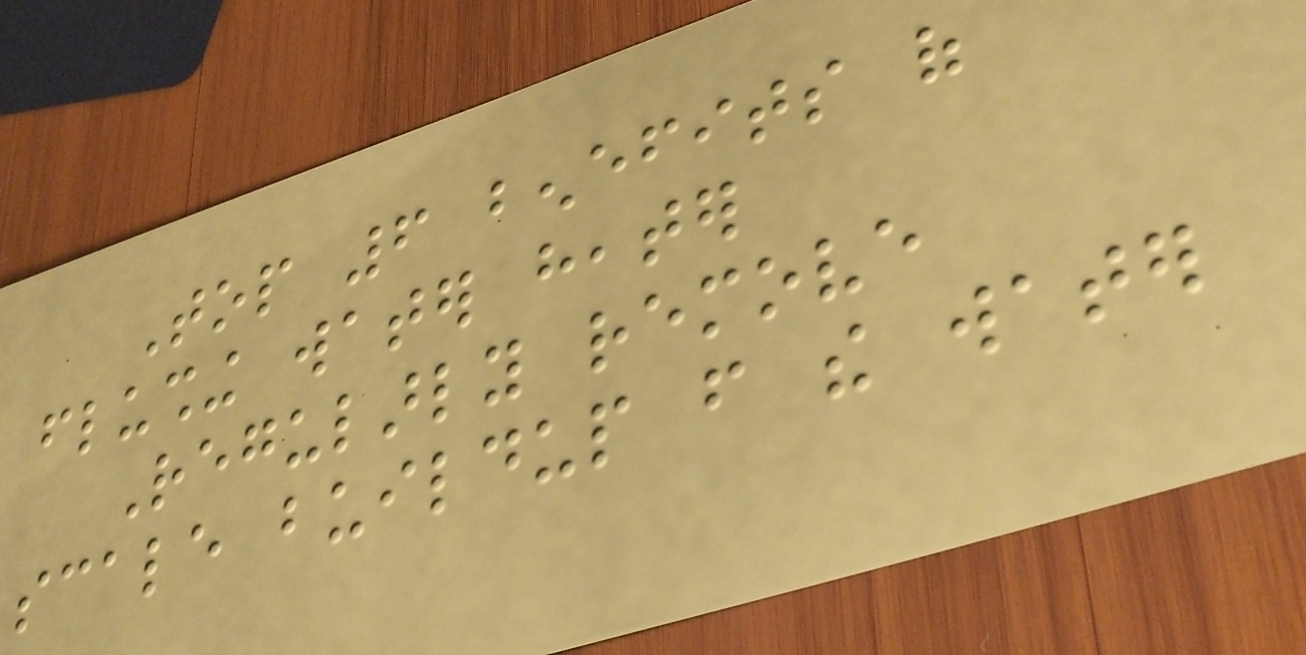Top 6 benefits of
flushing water heater
Regularly remove
scale buildup from the water
